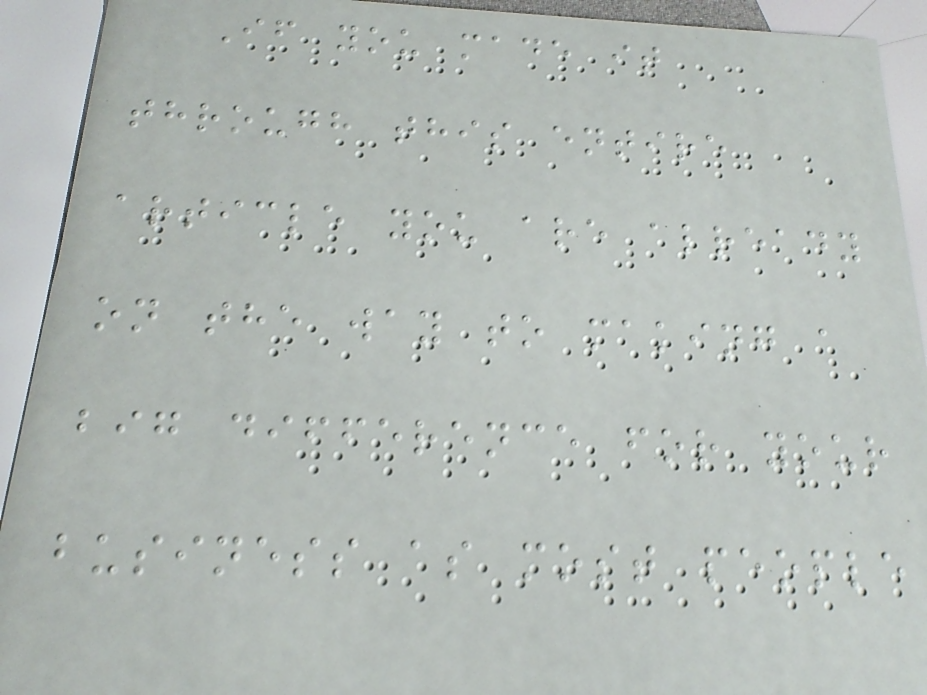If you made it
through this entire
article you are already
on the way to making a
big difference for your
business as most people
